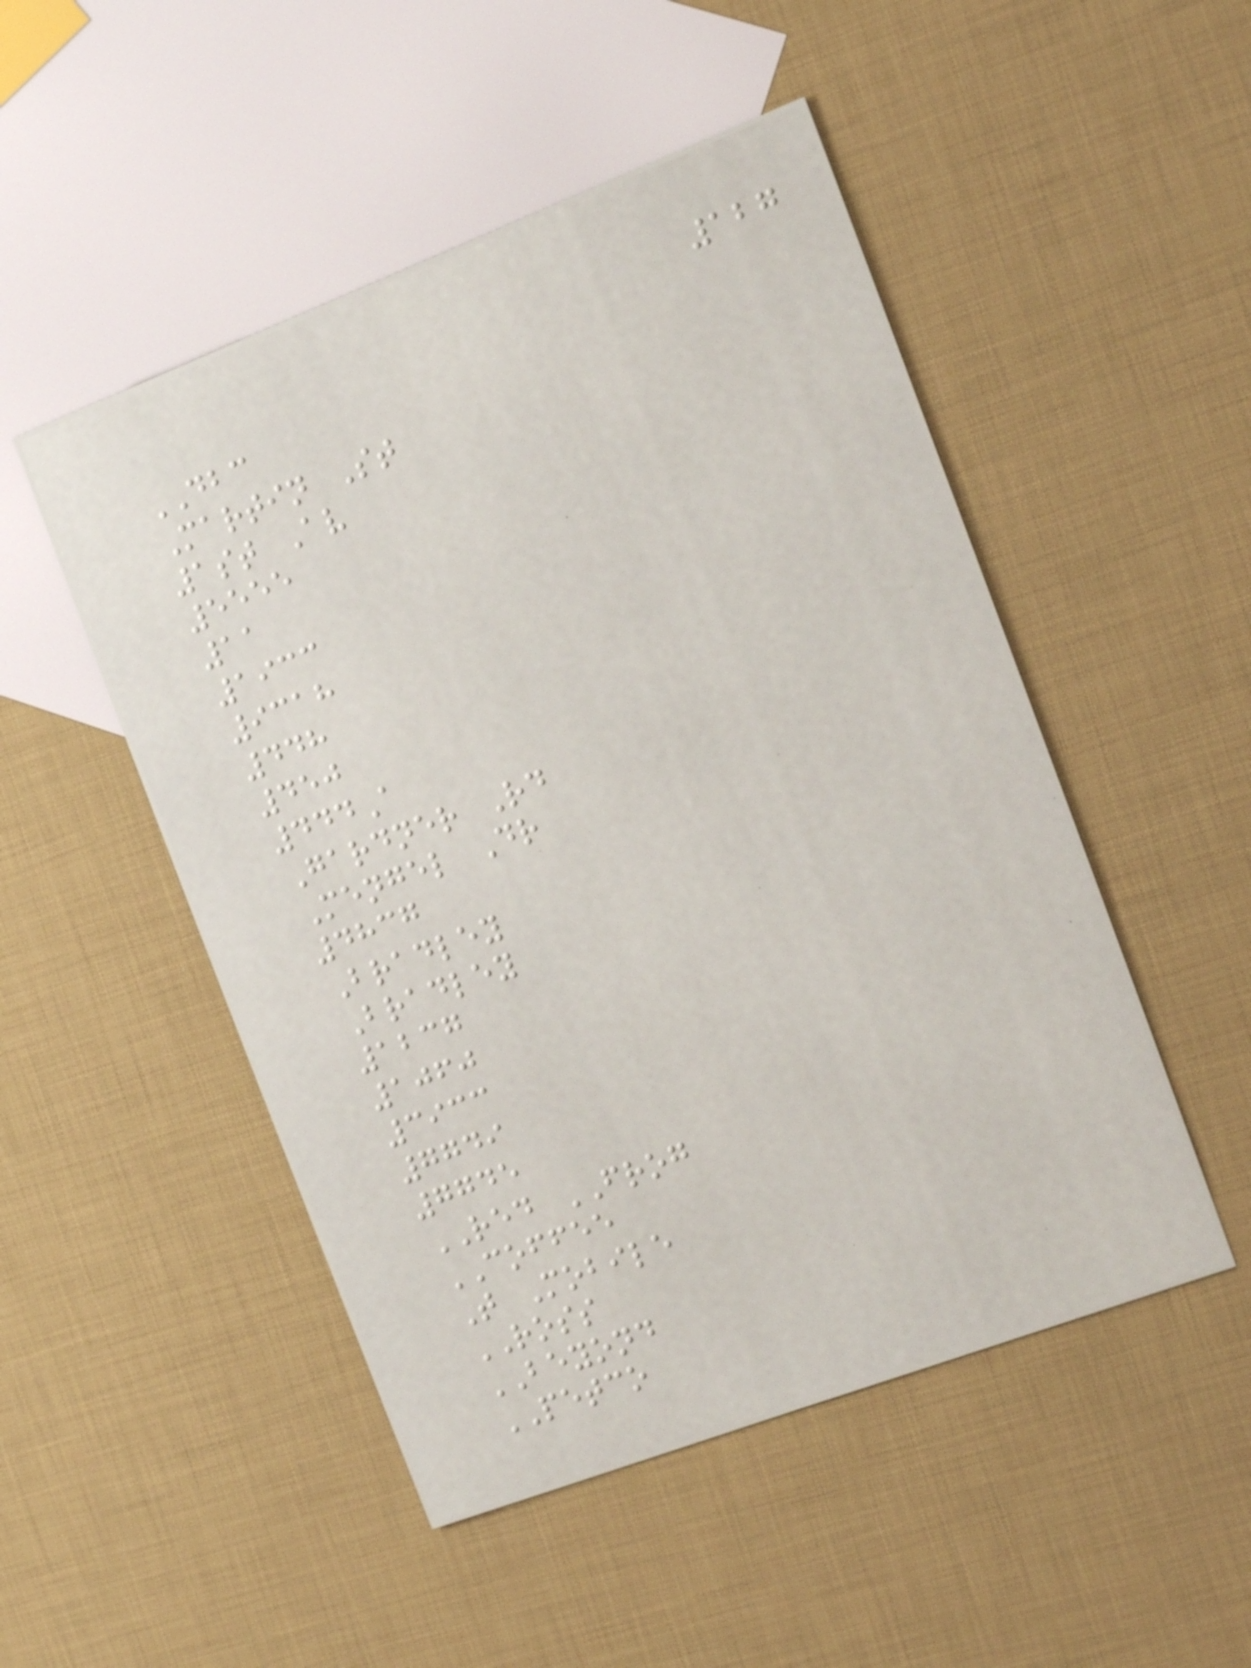127
DBC
Martin St
1st Av
5555
11
1933
9318
448
450
444A
Gardner Rd
Mengel Dr
4837
Bradley
Bradley
1237
1060
3933
7749
7745
RED FROG
COFFEE
T Mobile
ROSS
BEYOND
PETCO
